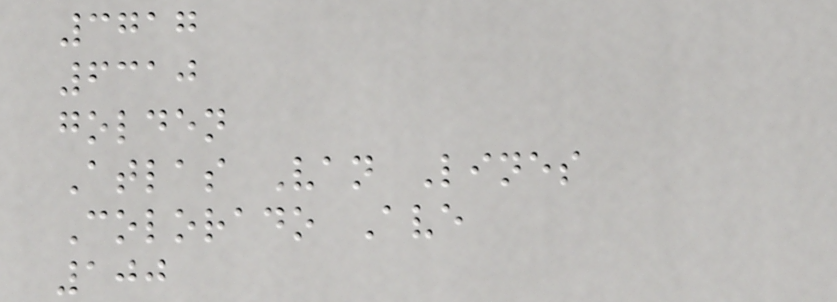3717
6310
golden
Atlas Van Lines
Colorado Ave
100
